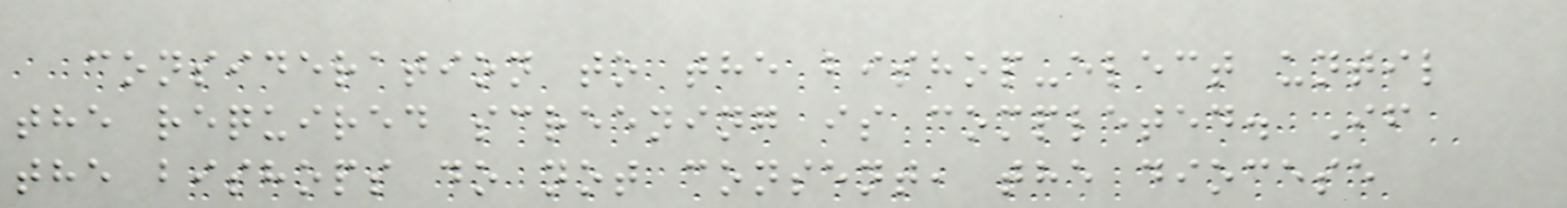consideration to the bishop-elect until
the required screening is completed. If
the bishops do not consent, the diocese
